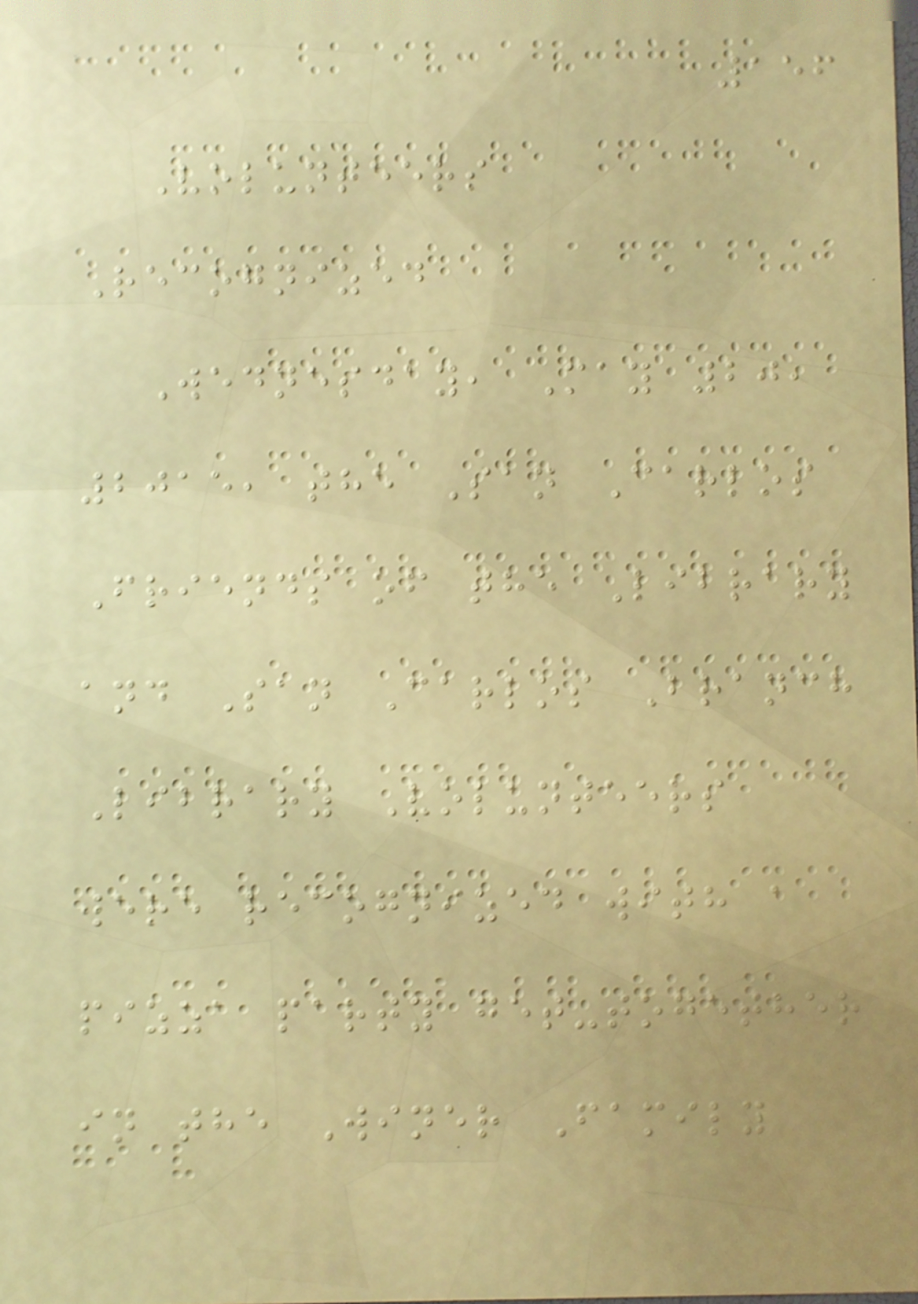156
Volunteers
Recognized
Wednesday, May 20,
2015, the San Carlos
Friends of the Library
and San Carlos Branch
Library Volunteers
were recognized with a
pizza party get-together
in the Winer Family
